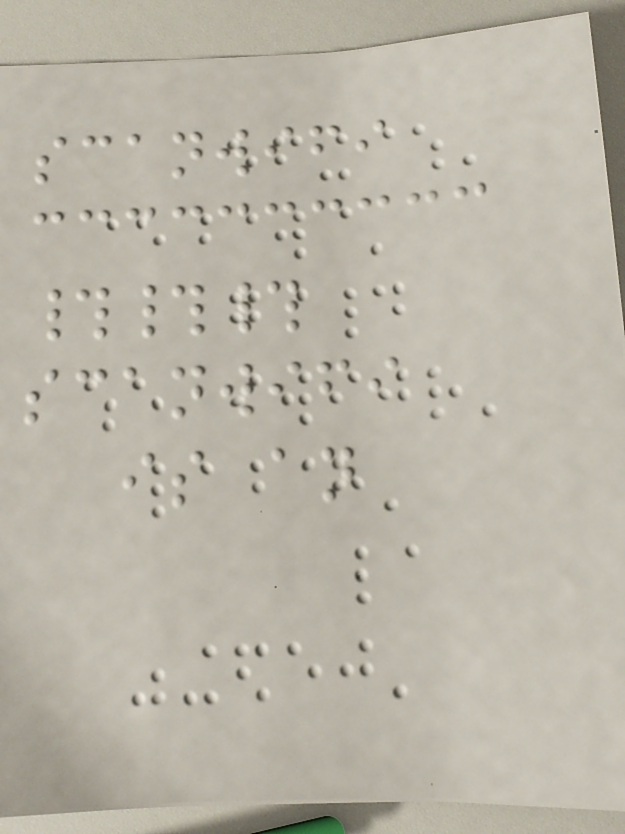scanwifi
###
scanwifi
is an
